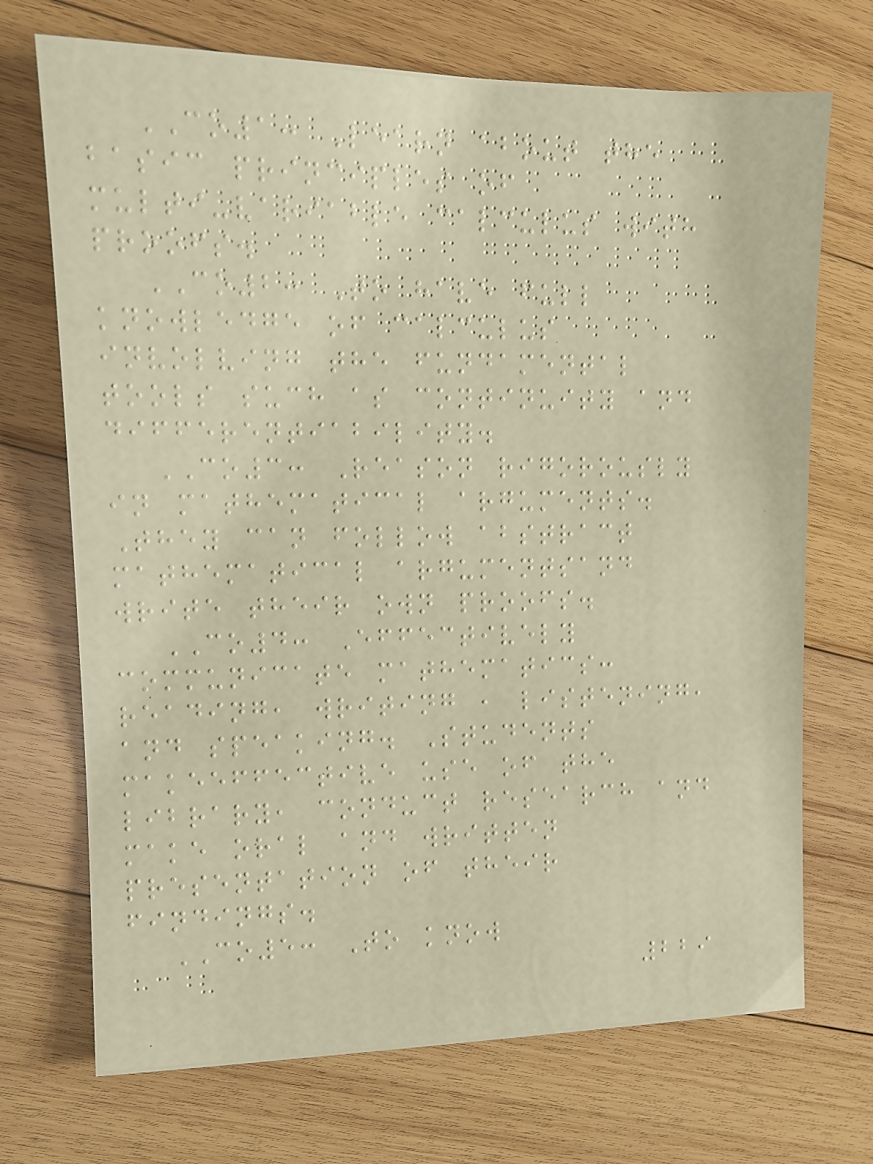CO1: Learn about the
basic principles of
multi-variable calculus with
proofs.
CO2: To have full
knowledge of calculus
involving the fundamental
tools such as continuity and
differentiability.
CO3: Reason rigorously
in mathematical arguments.
They can follow abstract
mathematical argumentsand
write their own proofs.
CO4: Effectively
communicate mathematics:
reading, writing , listening,
and speaking. Students
makeeffective use of the
library, conduct research and
make oral and written
presentation of their
findings.
CO5: To know
229
